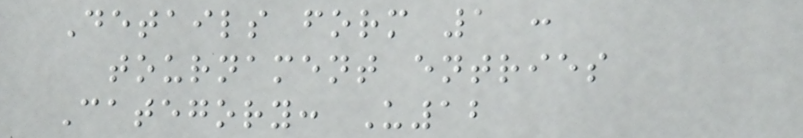Details form 1 :
tournament entries
Category: U12
